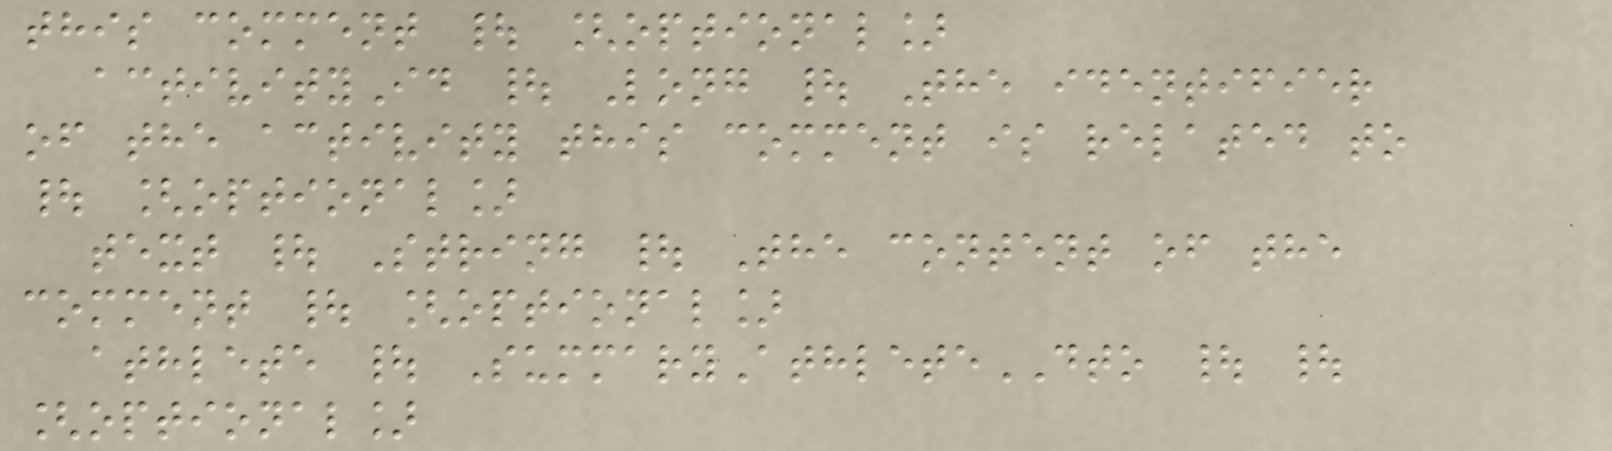this comment | [optional]
activityId | Long | The identifier
of the activity this comment is related to
| [optional]
text | String | The content of the
comment | [optional]
athlete | SummaryAthleteDTO | |
[optional]
